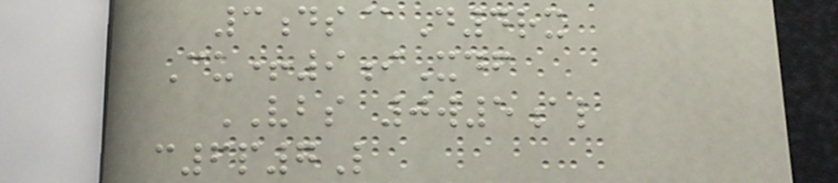3ds@D4rx
Cu+9iXdf
VBS 0w5al
c6p7L
